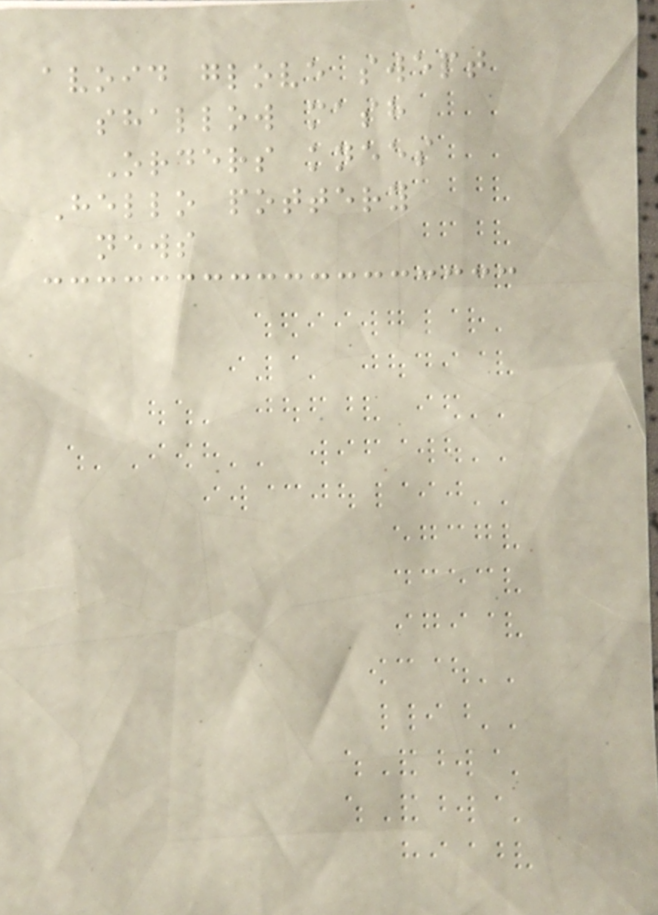avoid glove swept
shallow mash
Orders knees
Hello pottery
news
